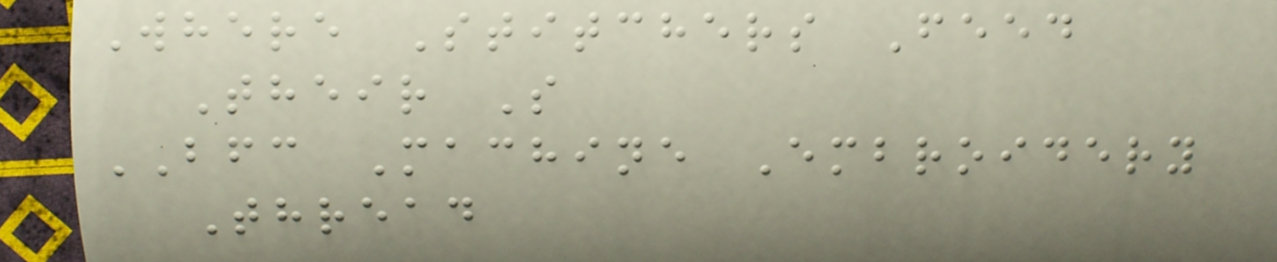Where Stitchers Feed
Their S
BFC Machine Embroidery
Thread
